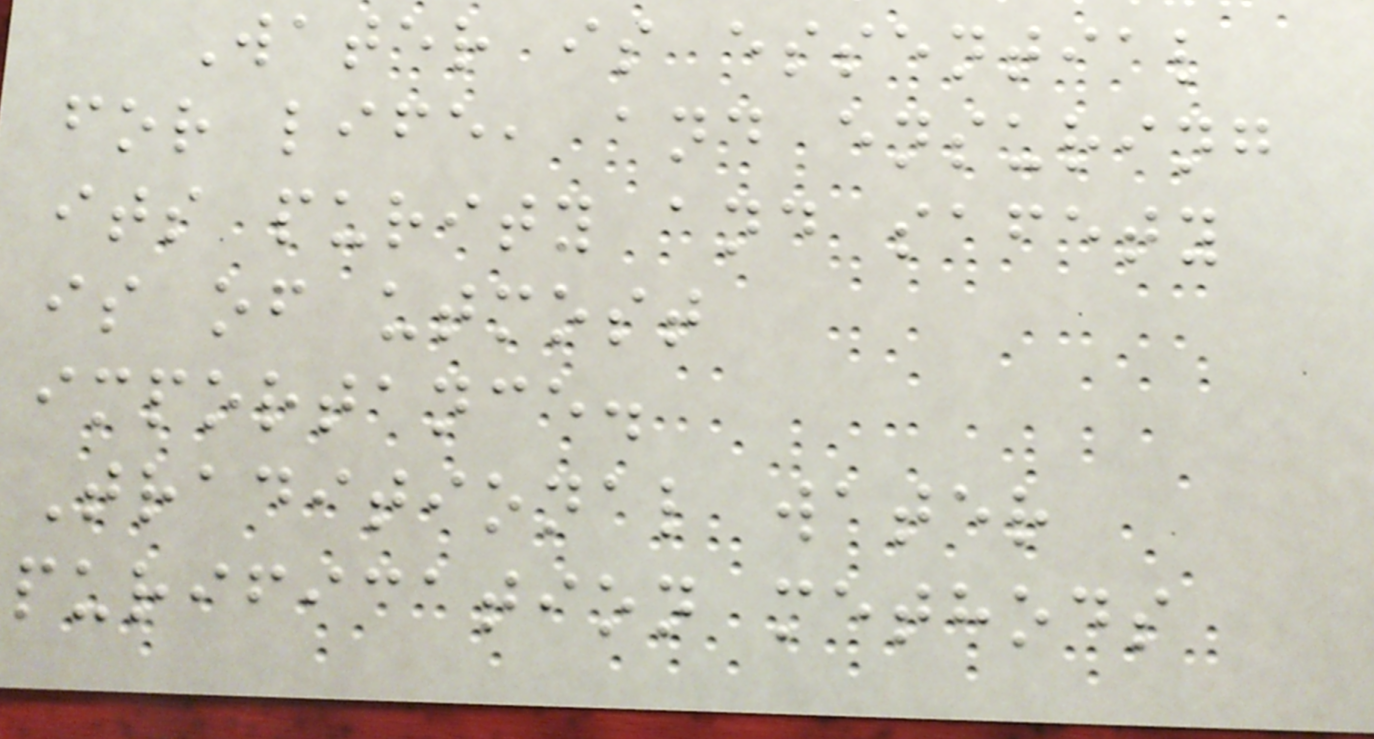Water is essential
for life, and ensuring
its purity and safety
is of utmost
importance.
Traditional water
purification methods
